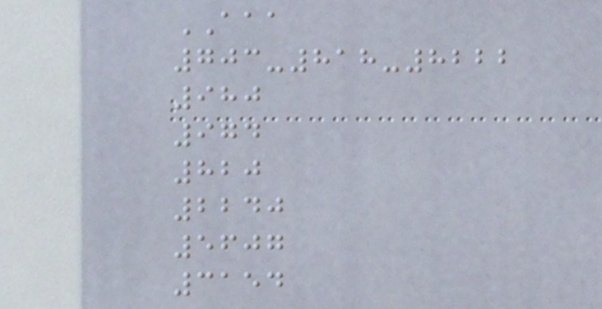AAA
703-818-8222
980
974
820
2240
5607
3154
